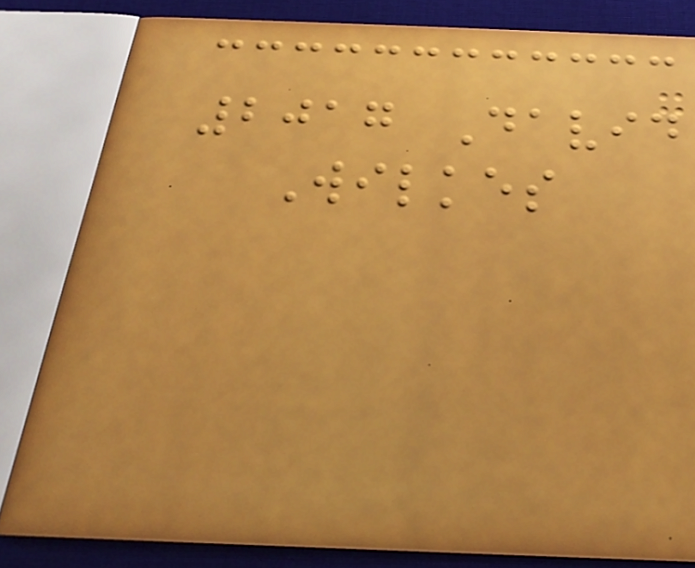2017 David
Wilkes
